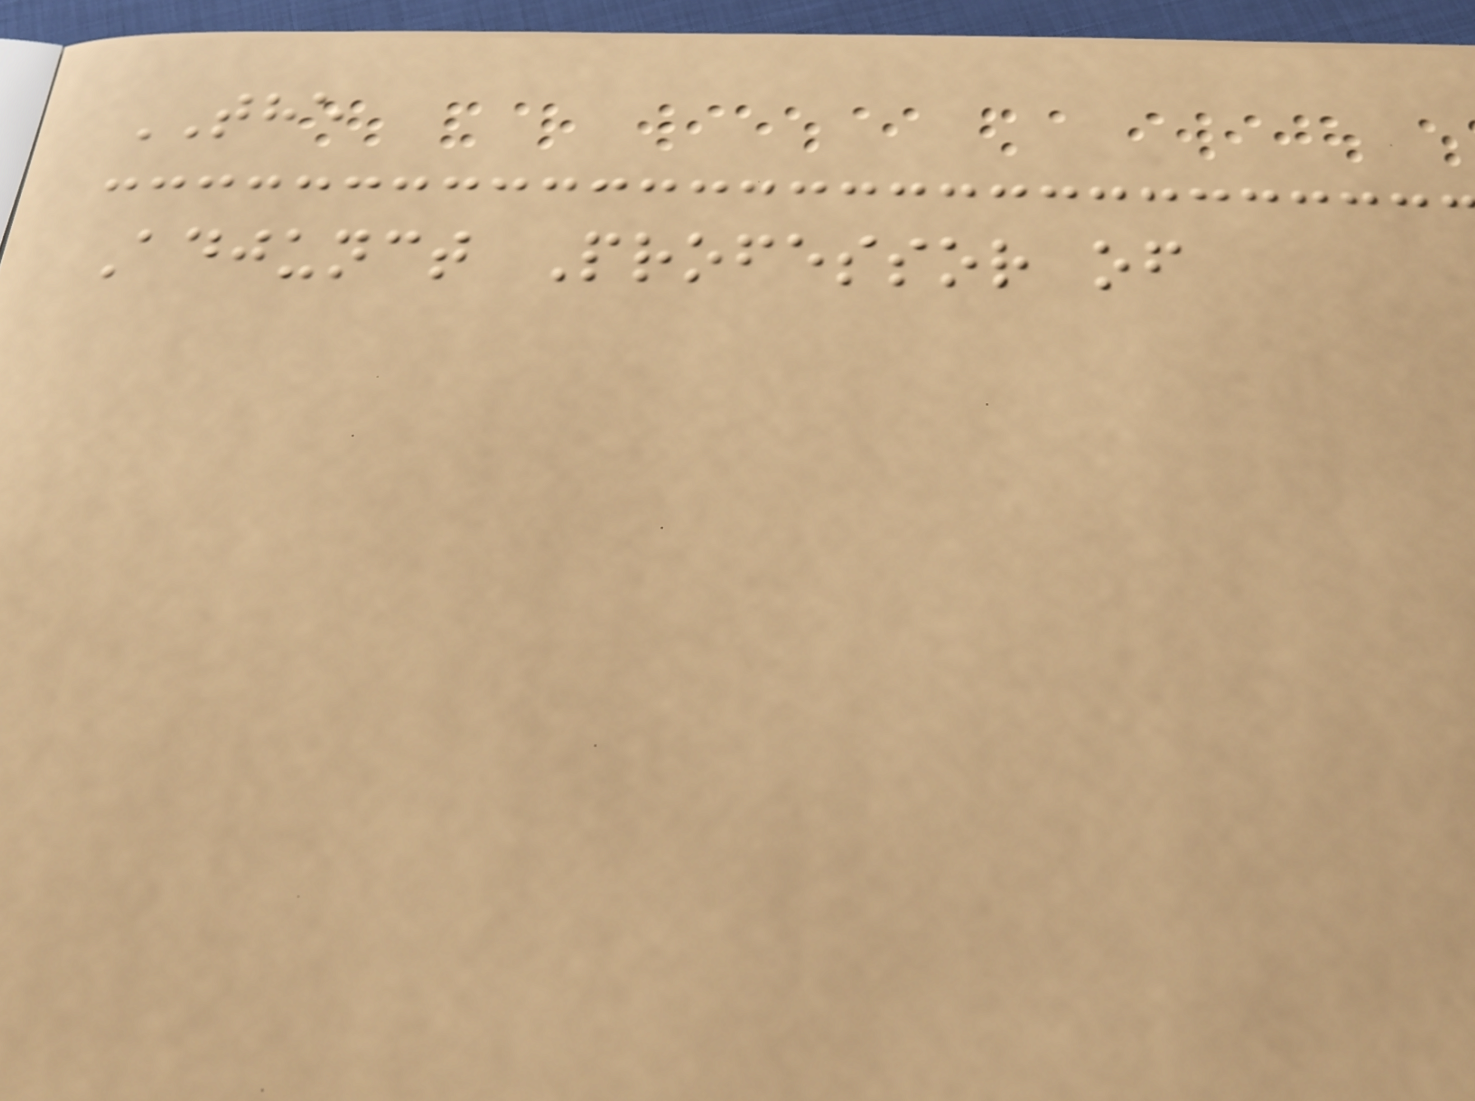THE
Adjunct Professor of
